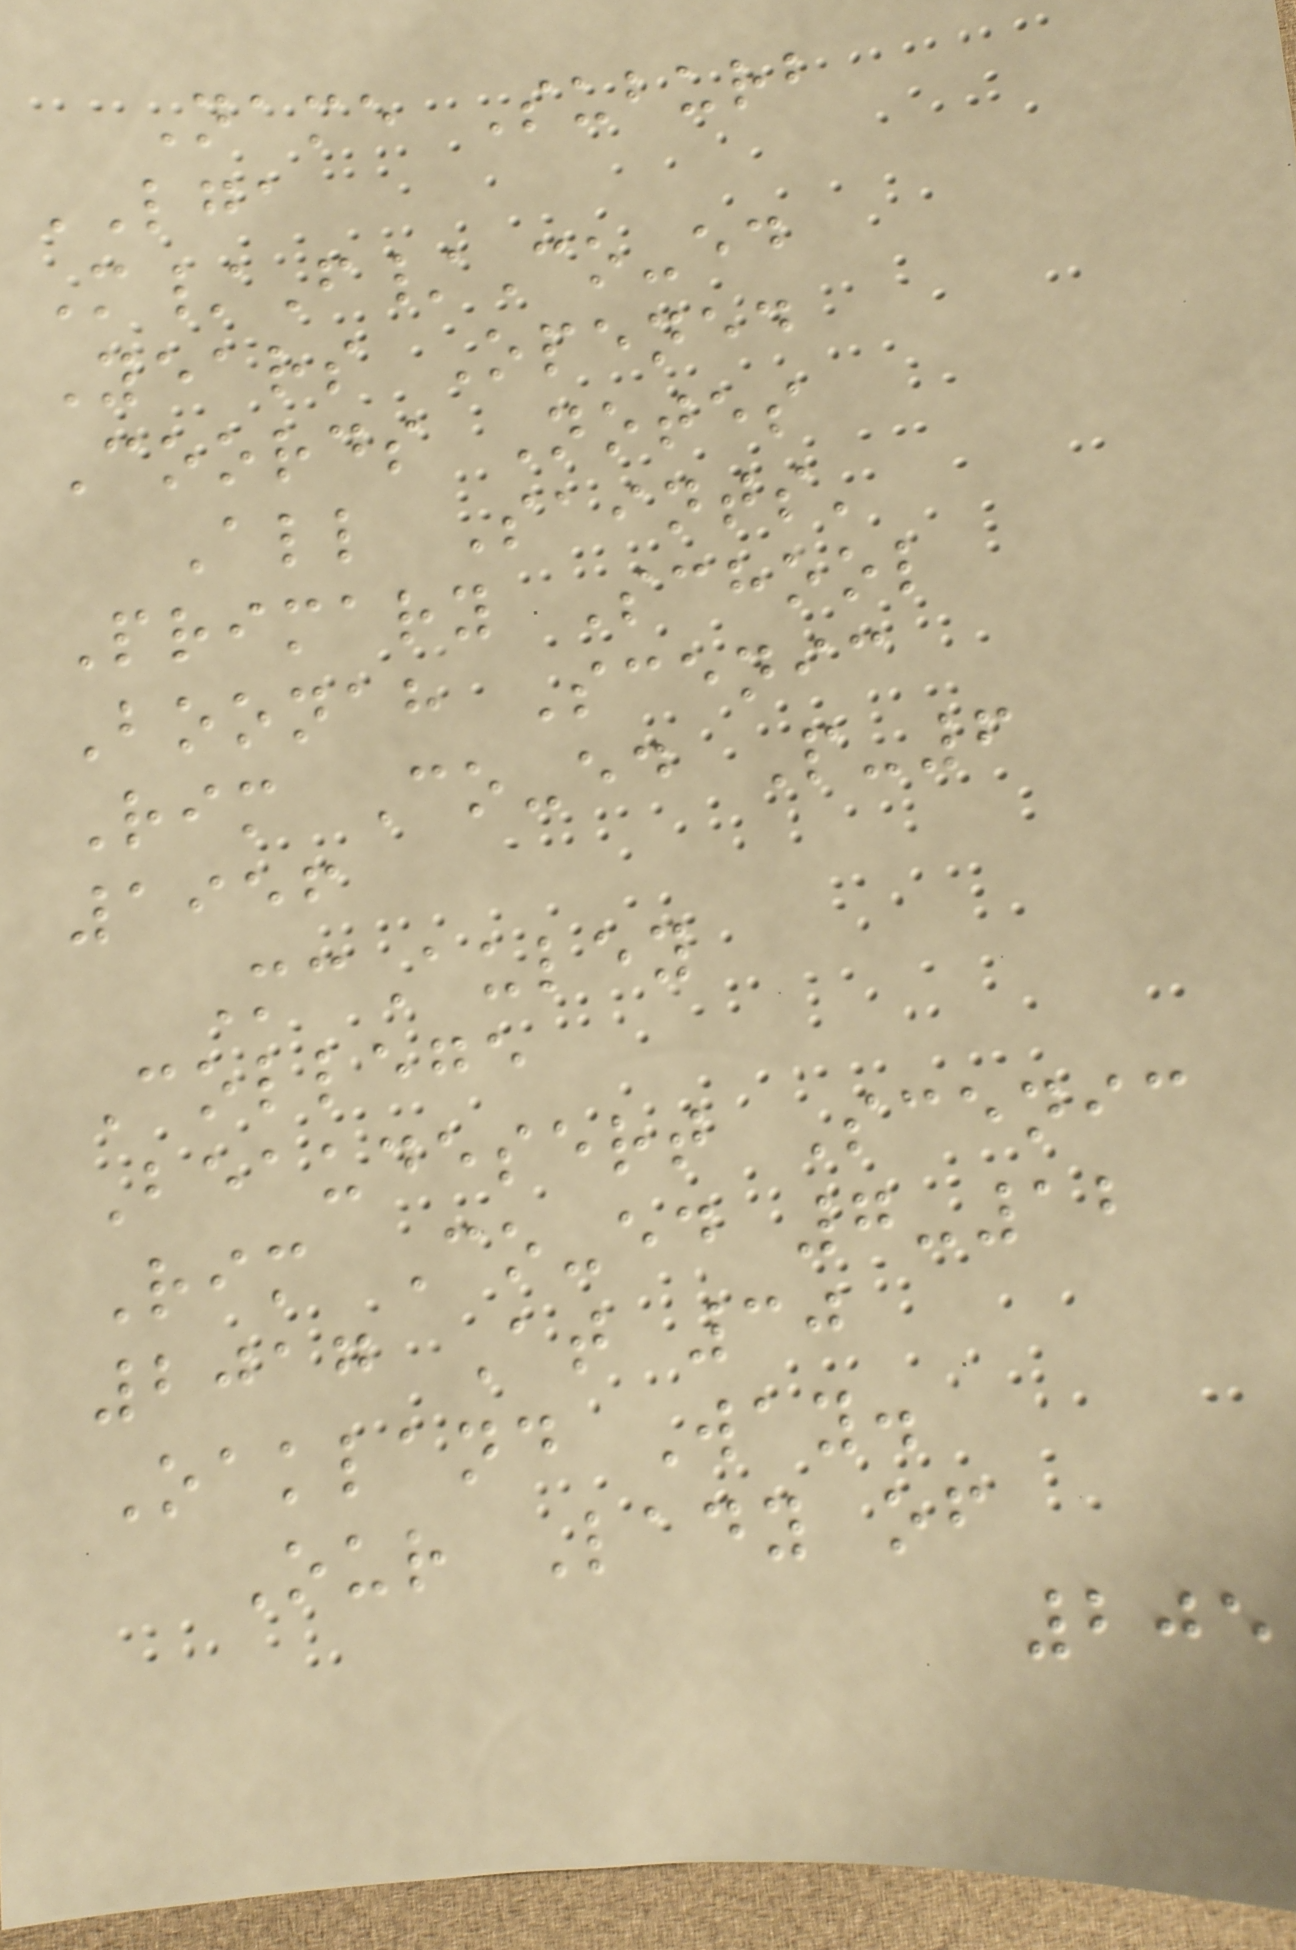Name Suburb
LGA
M/F/Co-ed
Years Opened
Coords Notes
All Saints'
Primary School
Boonah Scenic
Rim Co-ed P-6
1956
McAuley
College
Beaudesert Scenic
Rim Co-ed 7-12
2017 At 30
Oakland Way.
Our Lady of
205
